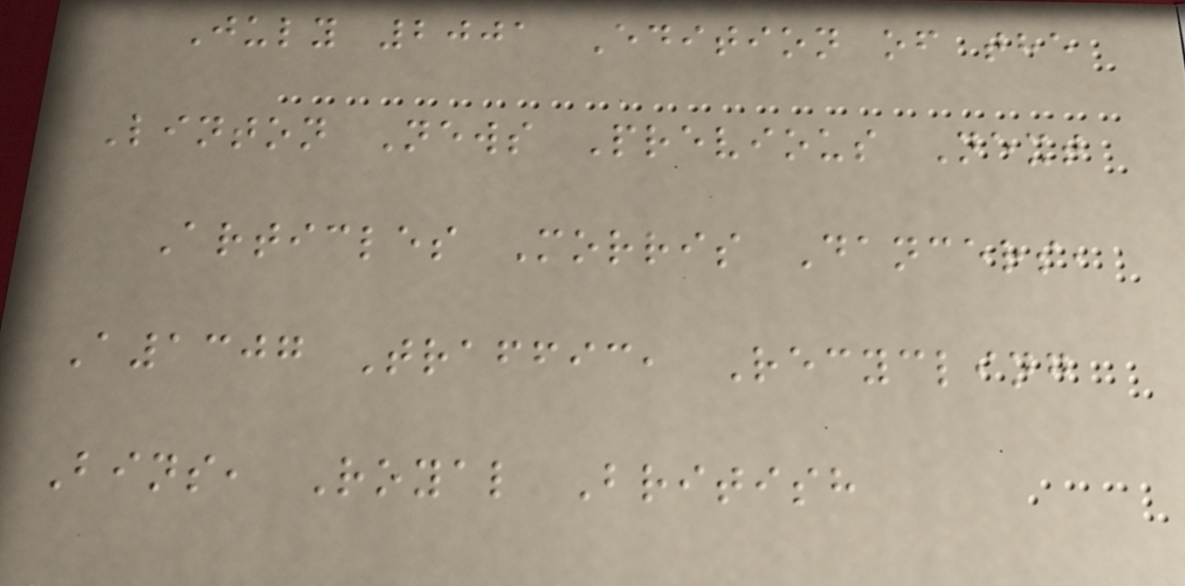July 2001 Edition of the
Linton News Previous Next
Articles Morris Dancers,
A1307 Traffic, Recycling
Bins, Royal British
